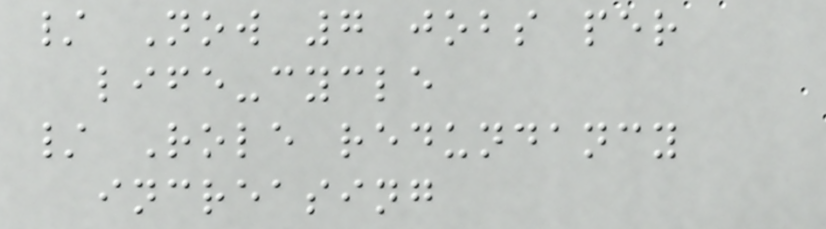/ Now 7 jobs per
life-cycle
/ Role redundancy
increasing
